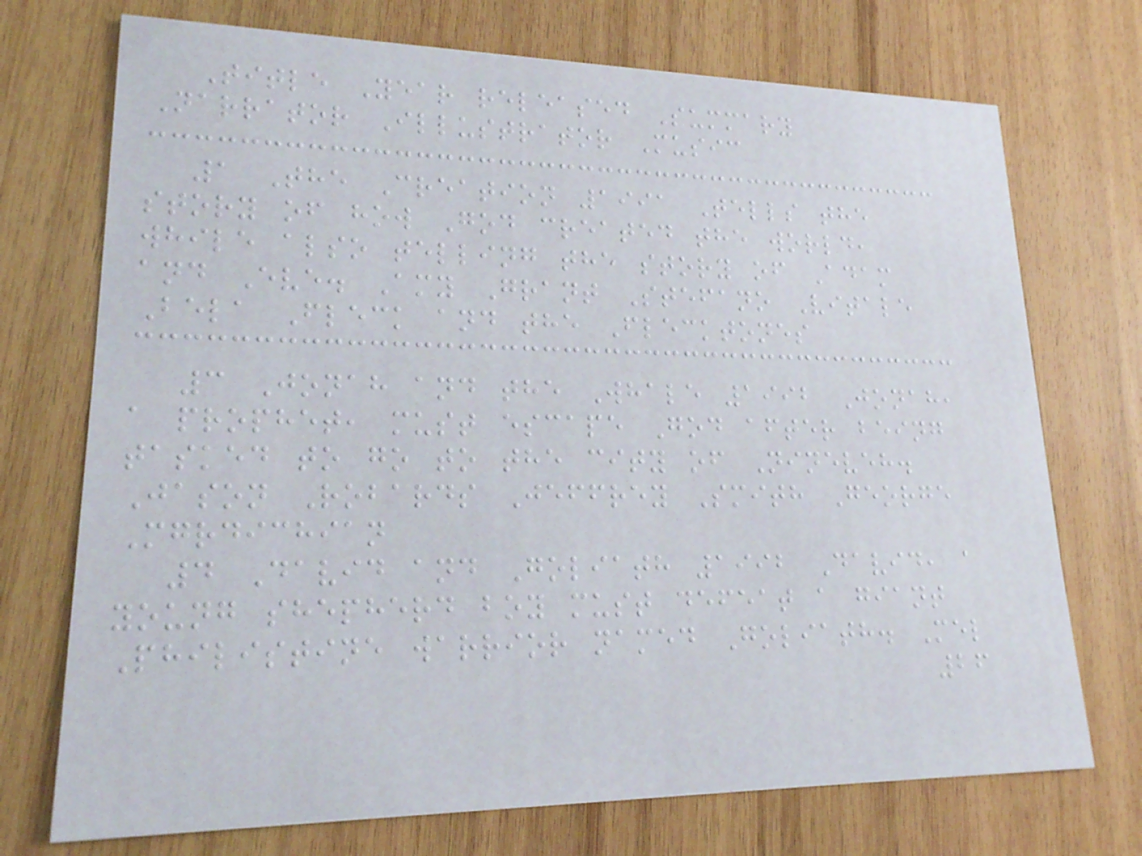Title Year released Summary
Narrator Illustrator Music
1 The Creation 1991 Tells the
story of how God created the world,
while also telling the story of Adam
and Eve. Amy Grant Stefano Vitale
Bela Fleck and the Flecktones
3 Jonah and the Whale 1992 Jonah,
a prophet, must escape God after being
tasked to go to the city of Nineveh.
Jason Robards Jeffrey Smith George
Mgrdichian
4 David and Goliath 1992 David, a
young shepherd boy must defeat a giant
Philistine warrior named Goliath. Mel
26
